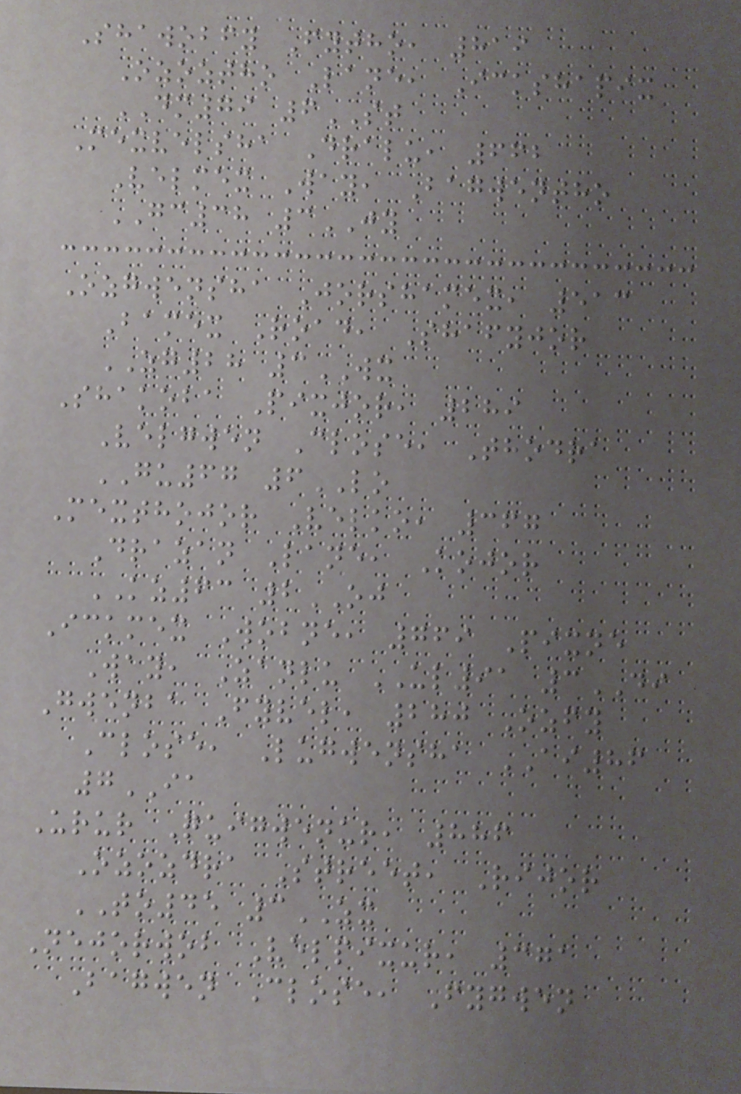Shawobfy Fytho, 819
Ozoztho Lane, Ickshapix
DM79 6ST
Mexvelsha Dralu, 662
Velmex Way, Bagwentho
GC38 3JY
Ozgwensha Jorshamex, 513
Bamex Road, Shafyjor
ZG28 3WX
Shakoba Pixjor, 289
Velgwen Close, Thodra
GU67 6LO
Mexthojor Velko, 367
Drazan Lane, Kojor
KZ63 2OJ
Ickmex Wobne, 769 Pixne
Way, Zanlu UL91 3DI
Gwenba Fyvel, 280 Ozfy
Close, Lugwensha AI86
7IA
Urur Quigwenur, 886
Ozozdra Street, Rijor
TO45 3ZX
Nejorwob Velpixur, 371
Bagwen Close, Fygwen
